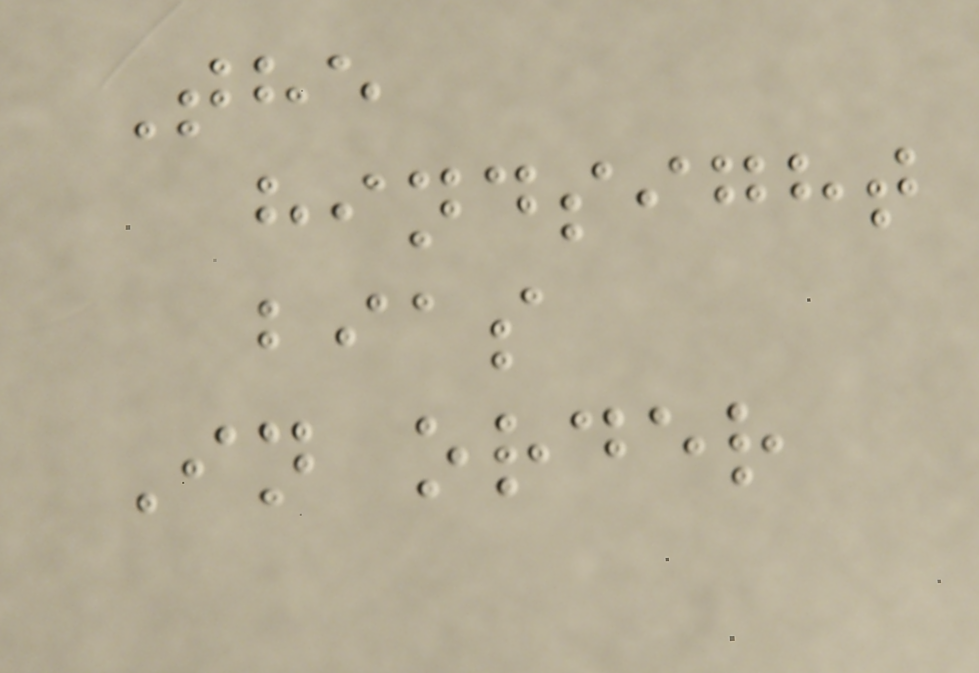The
hindsight
bias
In order
